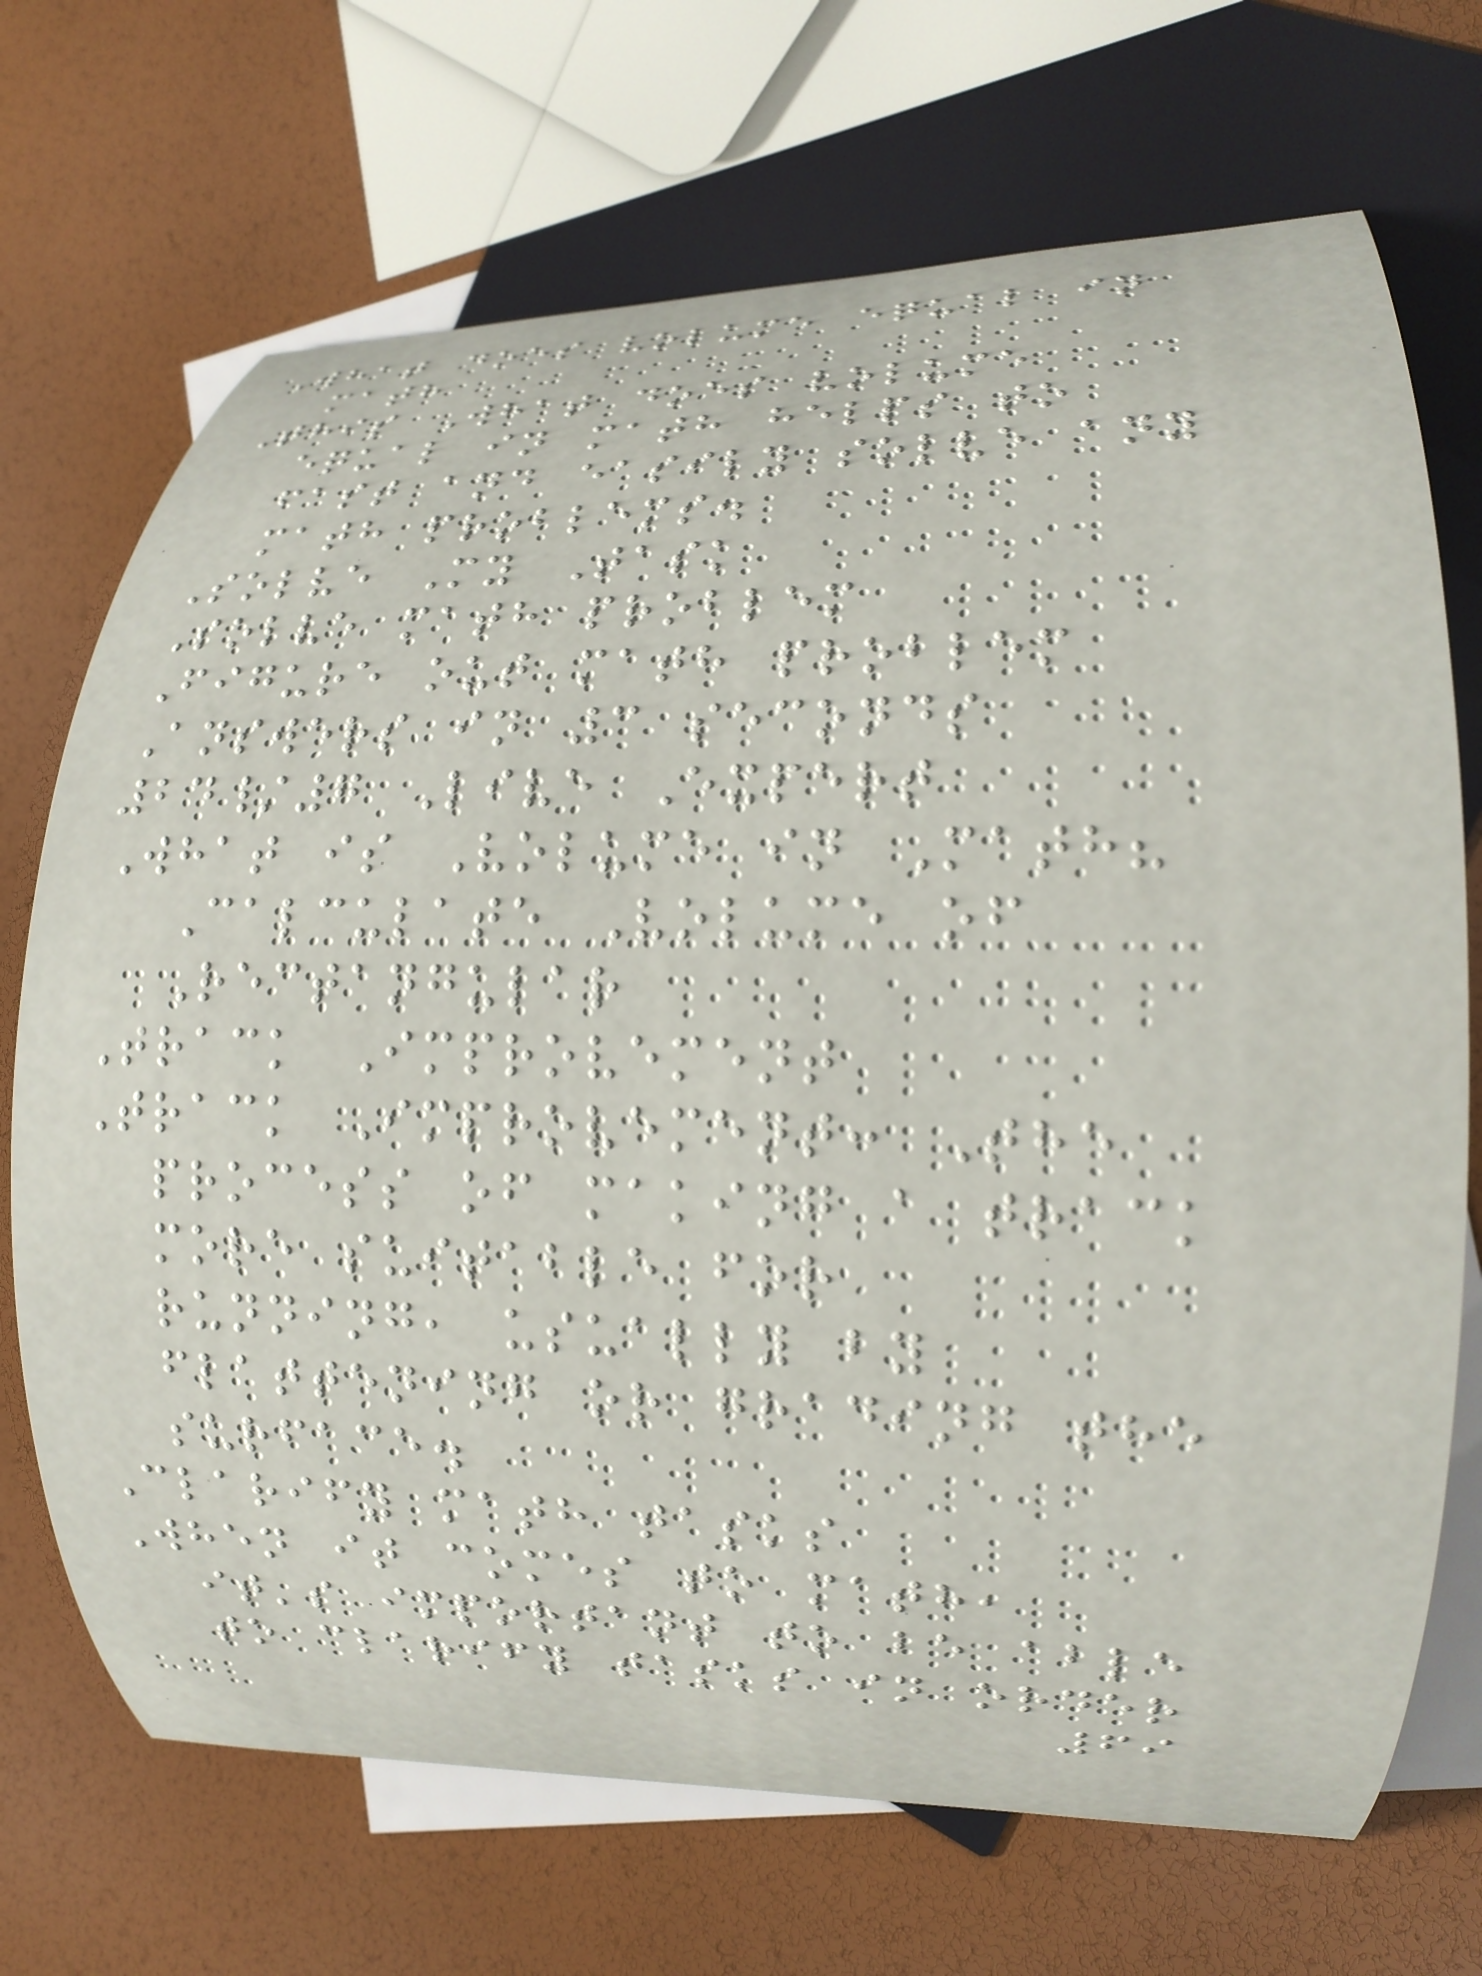What does volume equal in
math
This What does volume
equal in math helps to
fast and easily solve any
math problems.
Solve My Task
Solve math problem
Figure out math problem
Answers in 3 seconds
24/7 Live Expert
What is Volume in Math?
Calculate Volume of
Rectangular
Track Improvement
Track Improvement: The
process of making a track
more suitable for
running, usually by
flattening or grading the
surface.
Clarify math tasks
When it comes to math,
it's important to be able
to clarify tasks in order
69
